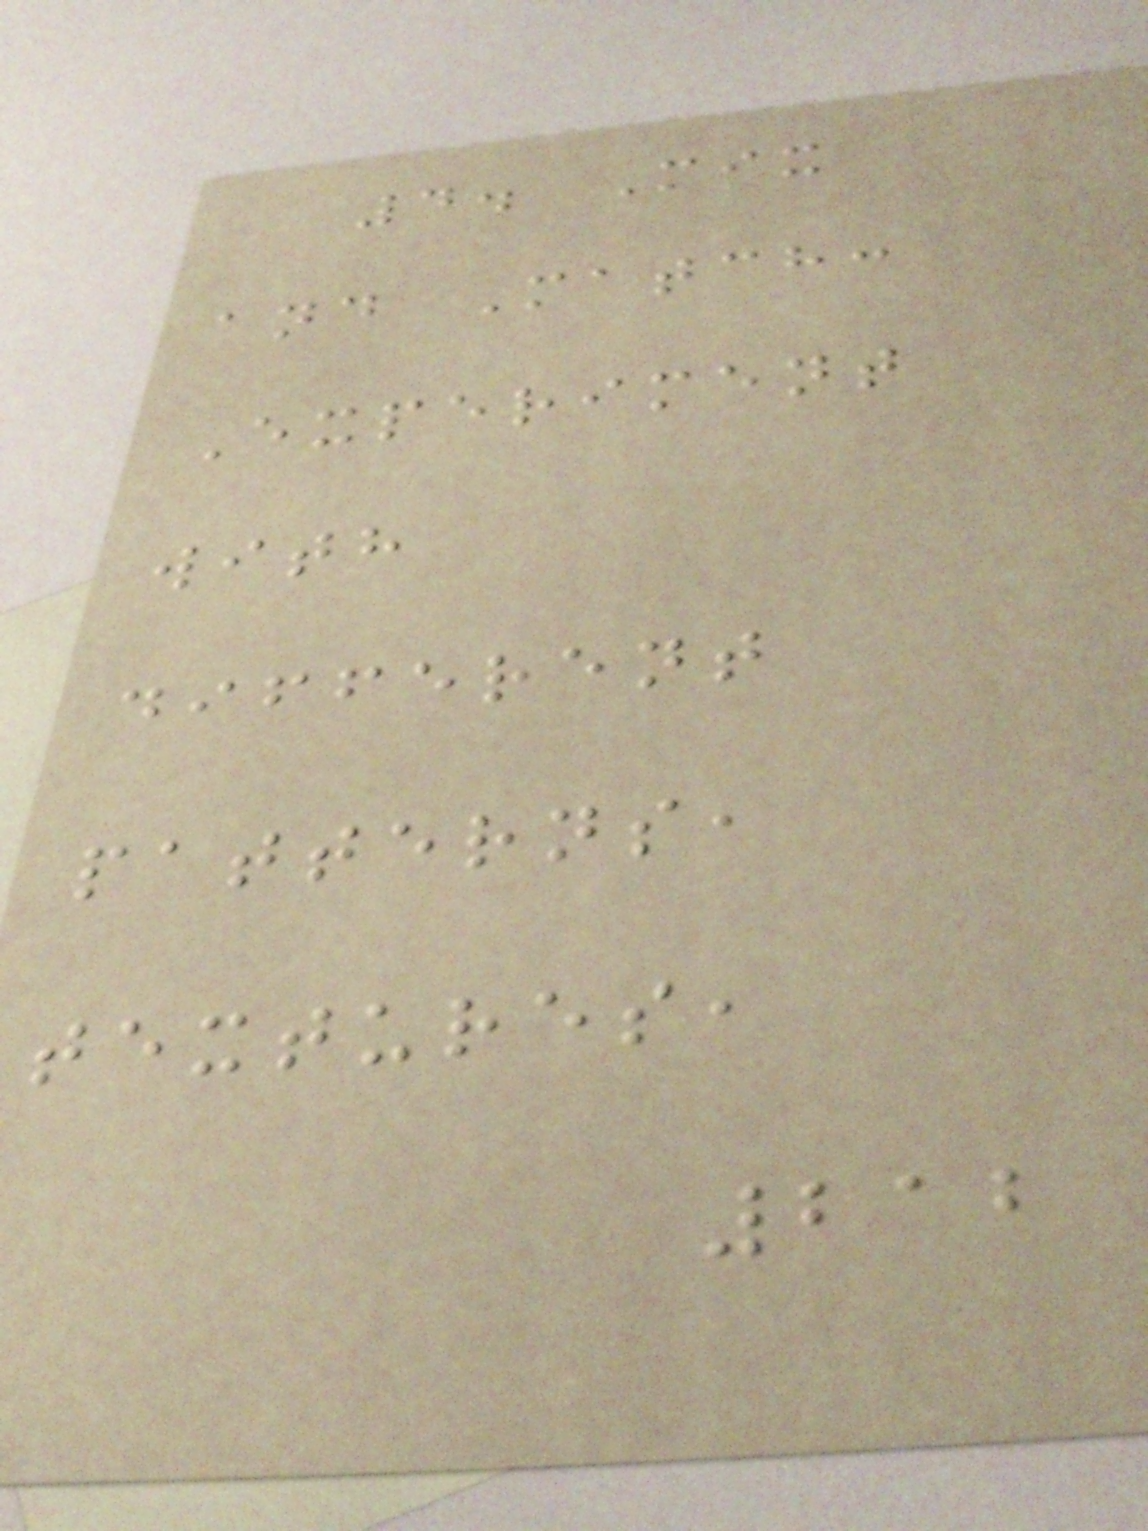4. Mix
and Match:
Experiment
with
different
patterns,
textures,
212
